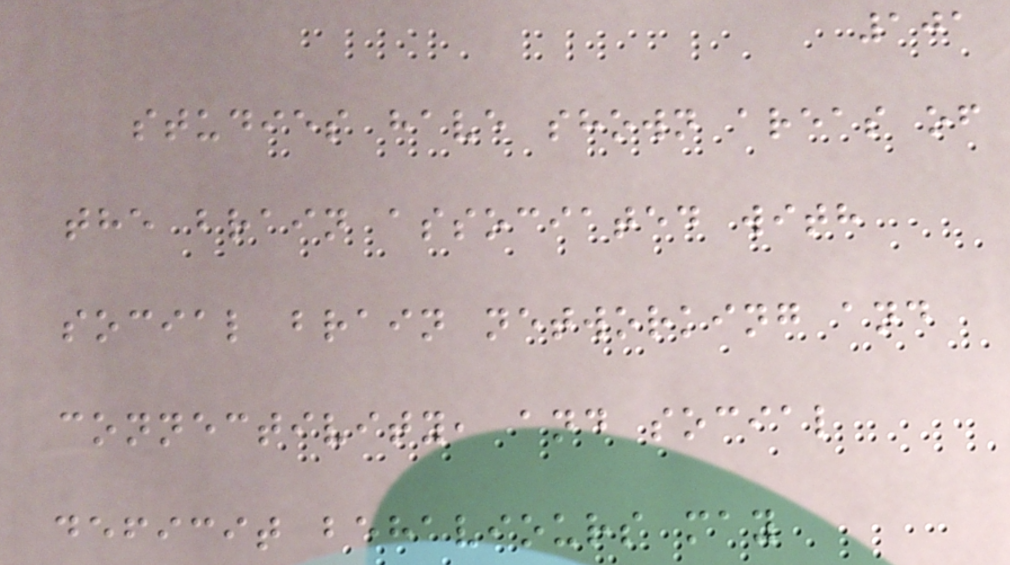101
studies have shown areas of
the brain associated with
social brain networking and
connectivity, and social
deficit behaviours may
